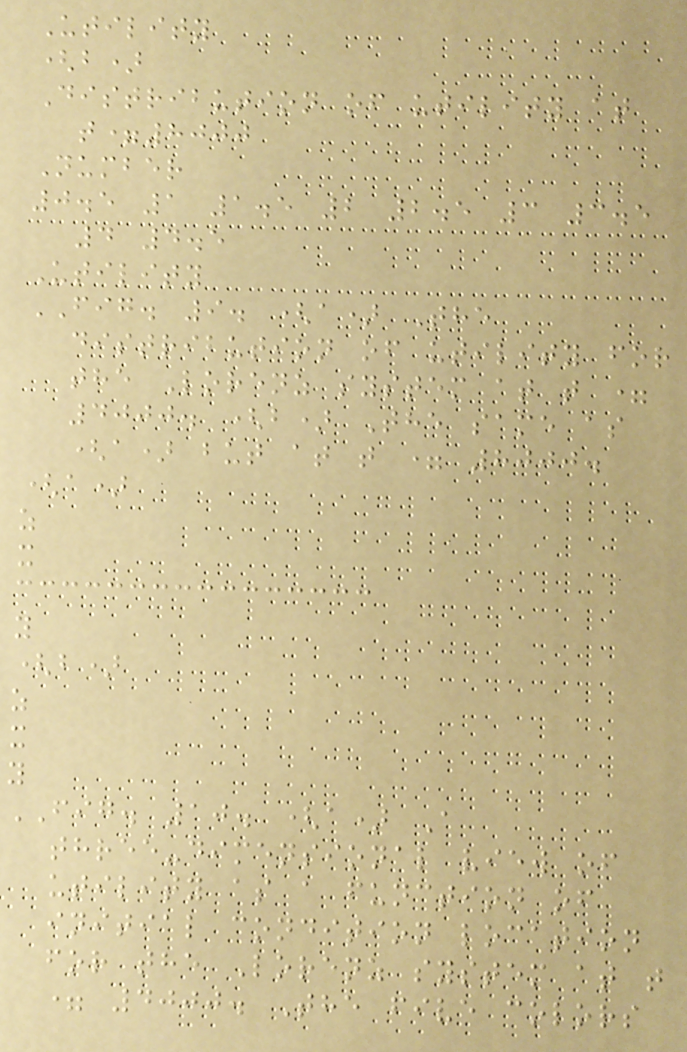Utility
(b)
Distribution of utility at
t=8000
Number
0.5 1 1.5 2 2.5 3 3.5
4 4.5
Utility
FIG. 9. (a) The
distribution of utility for
the Lorenz system at t =
4000. (b) The same as
(a) but at t = 8000.
(a)
z
x
y
(b)
z
x
y
FIG. 10. (a) A
three-dimensional view of
utility as a function of
initial condition location
for the Lorenz system at t
= 4000. The five colors
